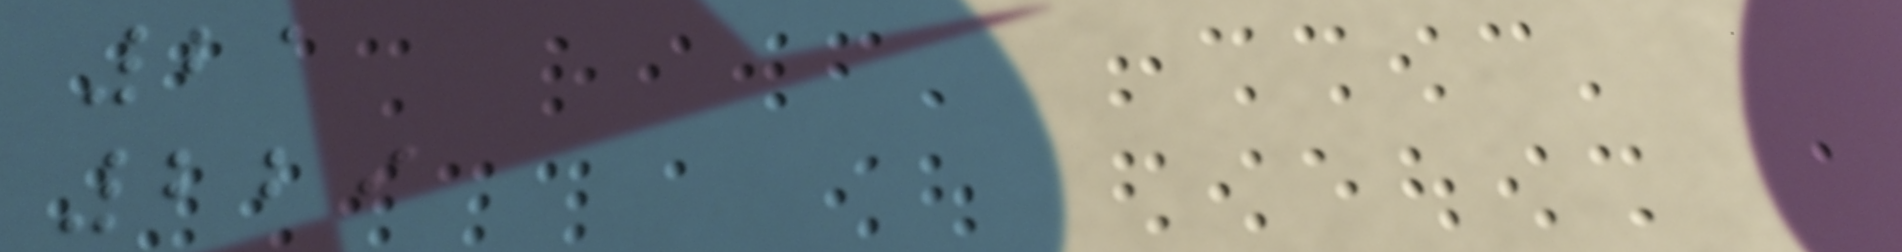21
229
